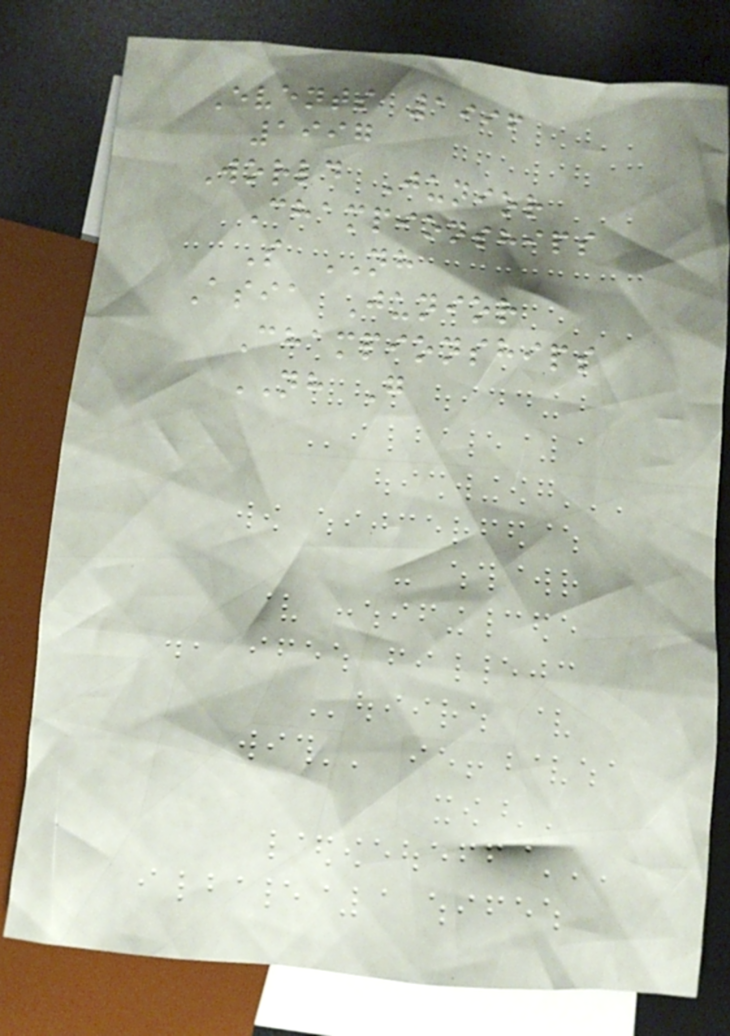Events 1996
1997
World Junior
Championships
S NH
Asia Junior
Championships
NH G
